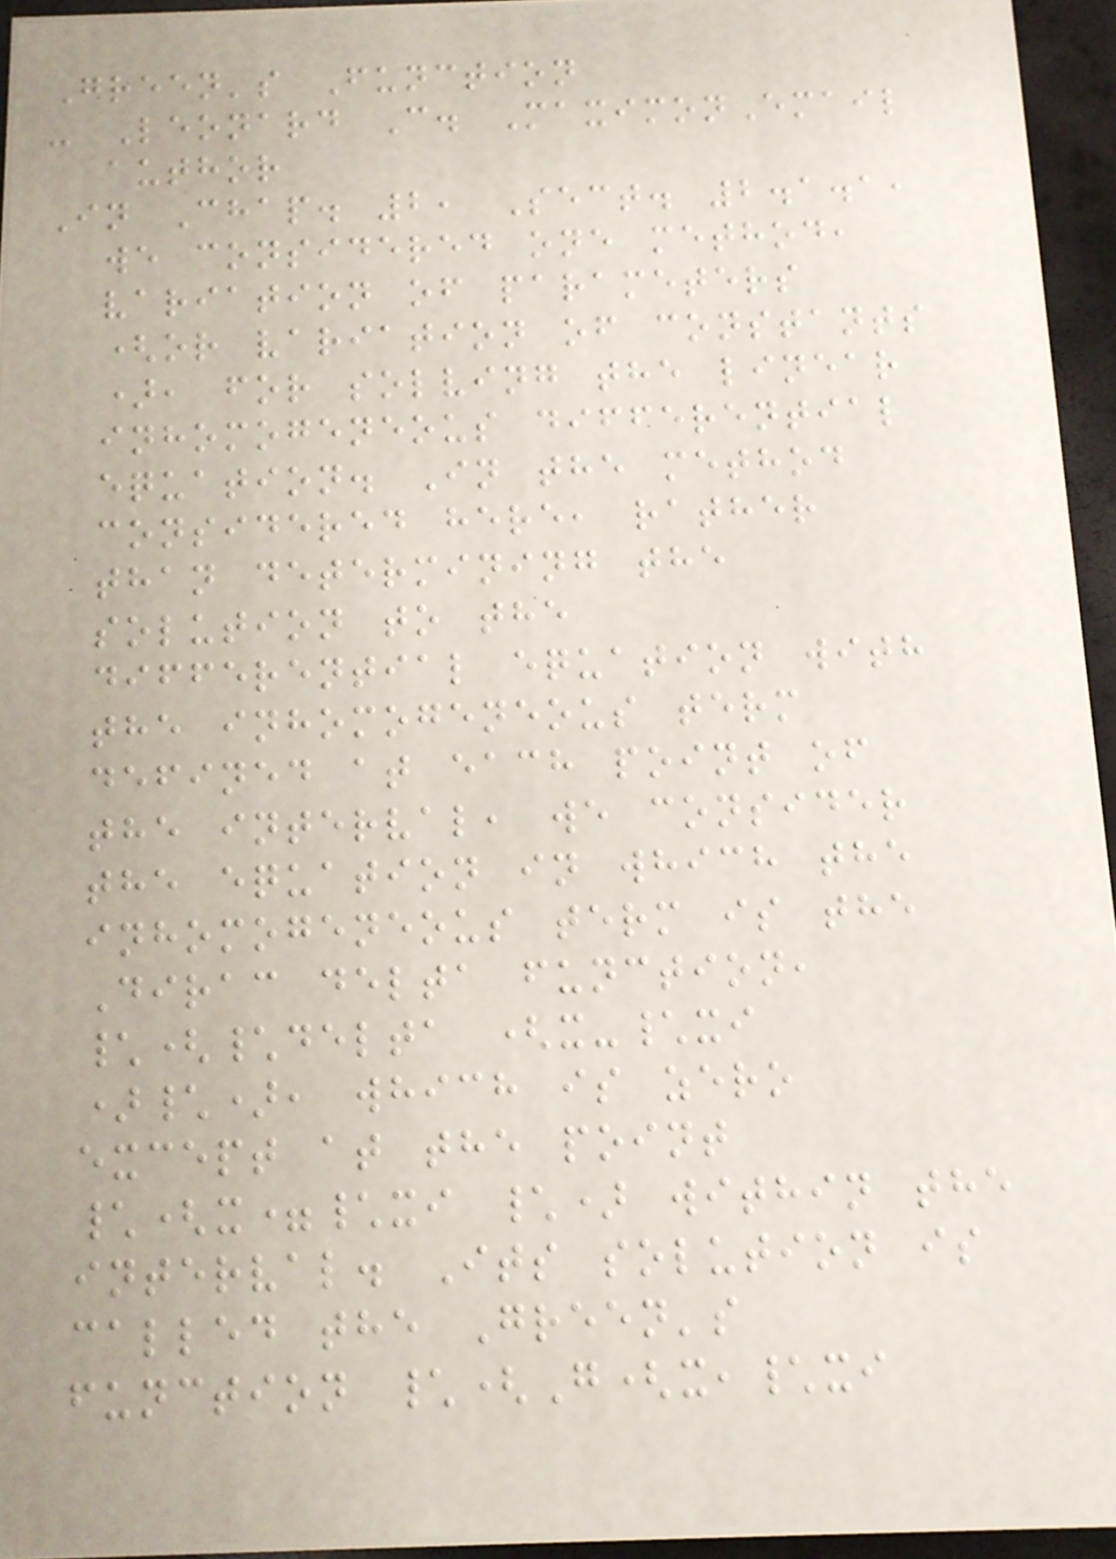Green's Function
- Leonard C. MaximonEmail
author
In Chap. 2, Sect. 2.1.1,
we considered one method,
variation of parameters
(or variation of constants
), for solving the linear
inhomogeneous differential
equation. In the method
considered here, rather
than determining the
solution to the
differential equation with
the inhomogeneous term
defined at each point of
the interval, we consider
the equation in which the
inhomogeneous term is the
Dirac delta function,
\(\delta (x-\xi
)\), which is zero
except at the point
\(x=\xi \) within the
interval. Its solution is
called the Green's
function \(G(x,\xi
